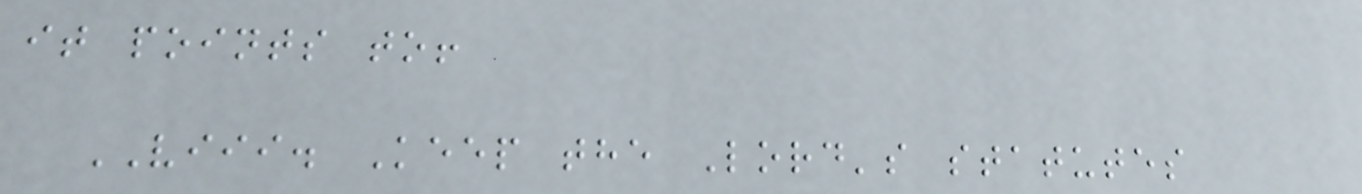it points to!
VIII. Keep the Lord's statutes
